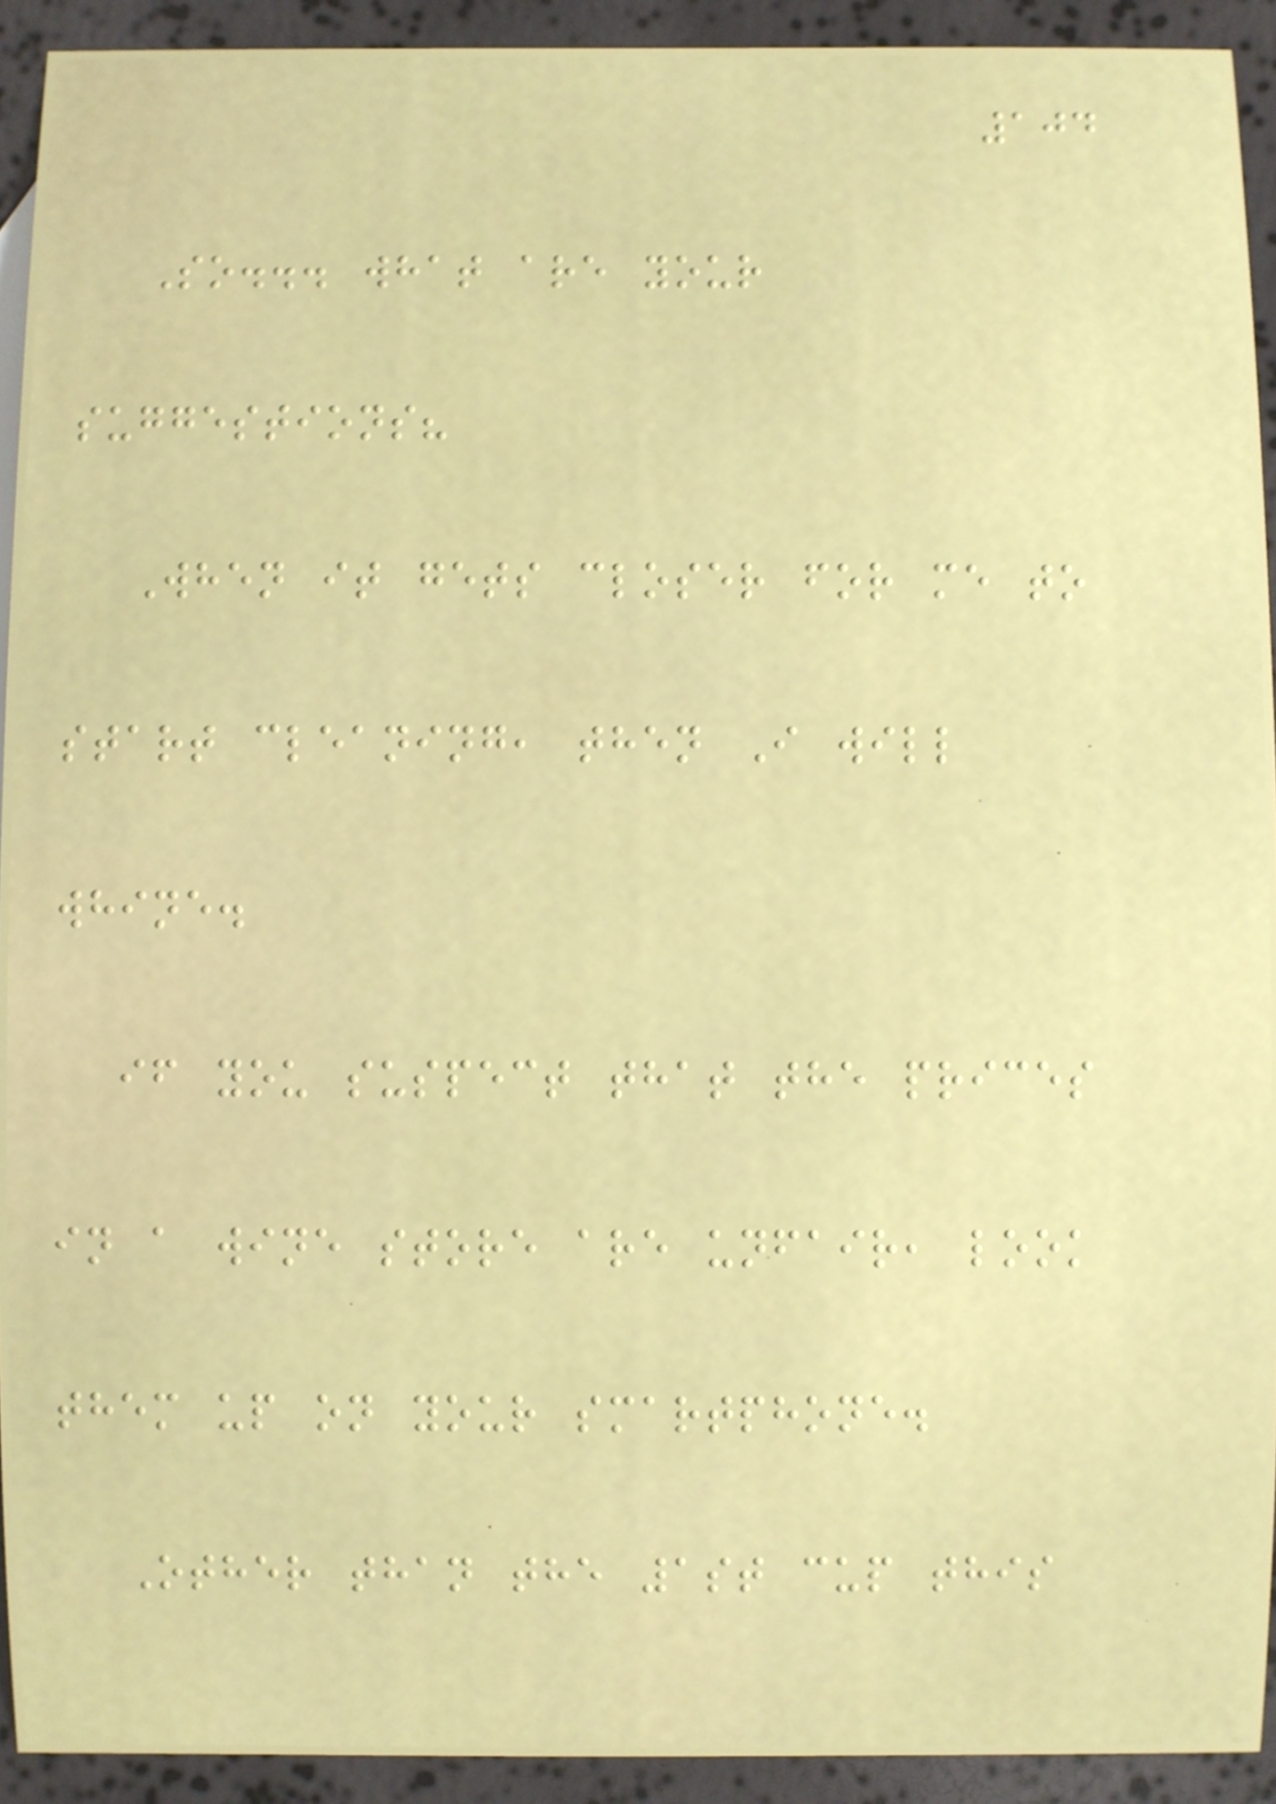104
So... what are your
suggestions?
When it gets closer for me to
start cleaning, then I will
whine.
if you suspect that the prices
in a wine store are unfair, look
them up on your smartphone.
Other than the 1st cup this
